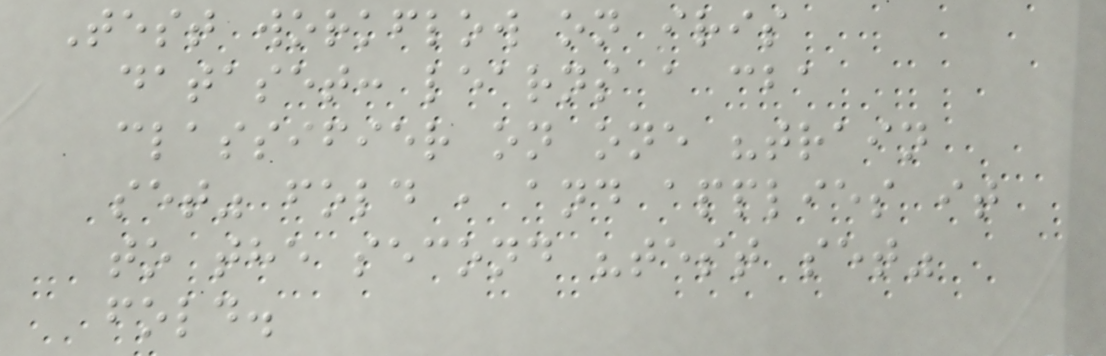Test workflow on iris
dataset: learns a cba
classifier on one "train
set" fold , and applies it
to the second "test set"
fold.
